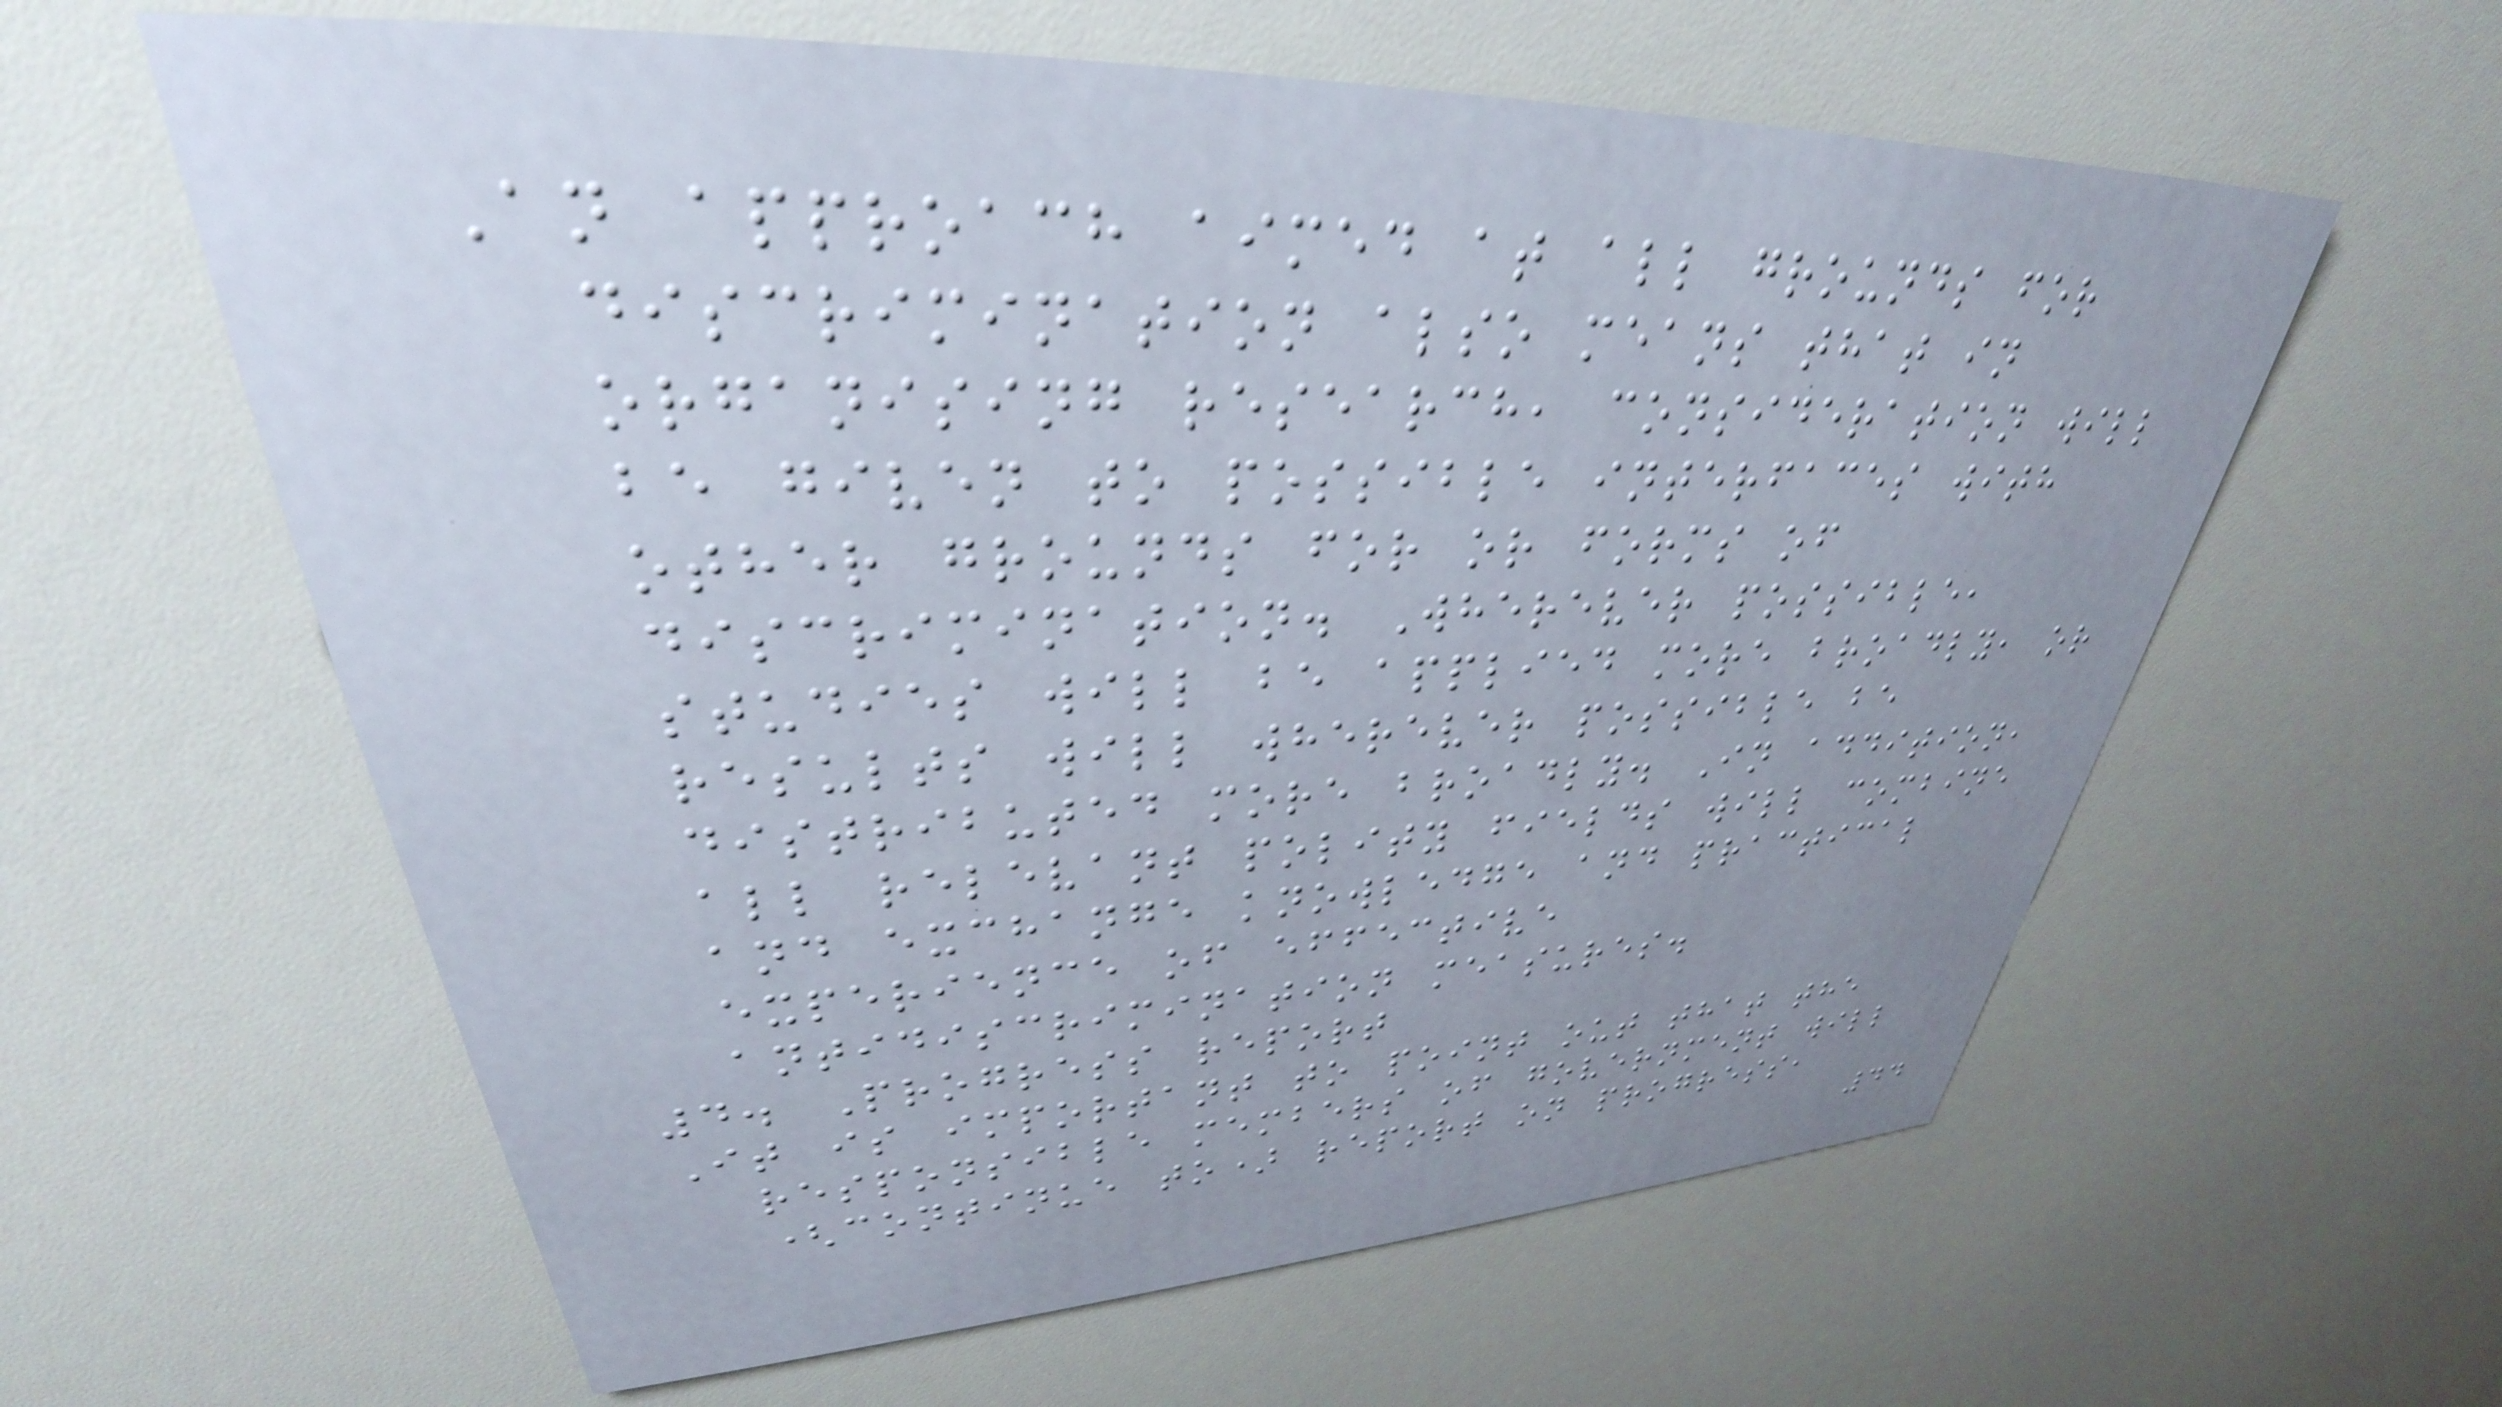An approach aimed at all grounds for
discrimination also means that in
organising research, consideration will
be given to possible interfaces with
other grounds for or forms of
discrimination. Wherever possible,
studies will be applied more broadly, or
results will wherever possible be
distributed more broadly. In addition,
all relevant polity fields will combine
and exchange knowledge and practical
experience of effective
antidiscrimination measures.
4. Progress report
It is important to point out that the
responsible members of government will
(continue to) report on progress,
44
